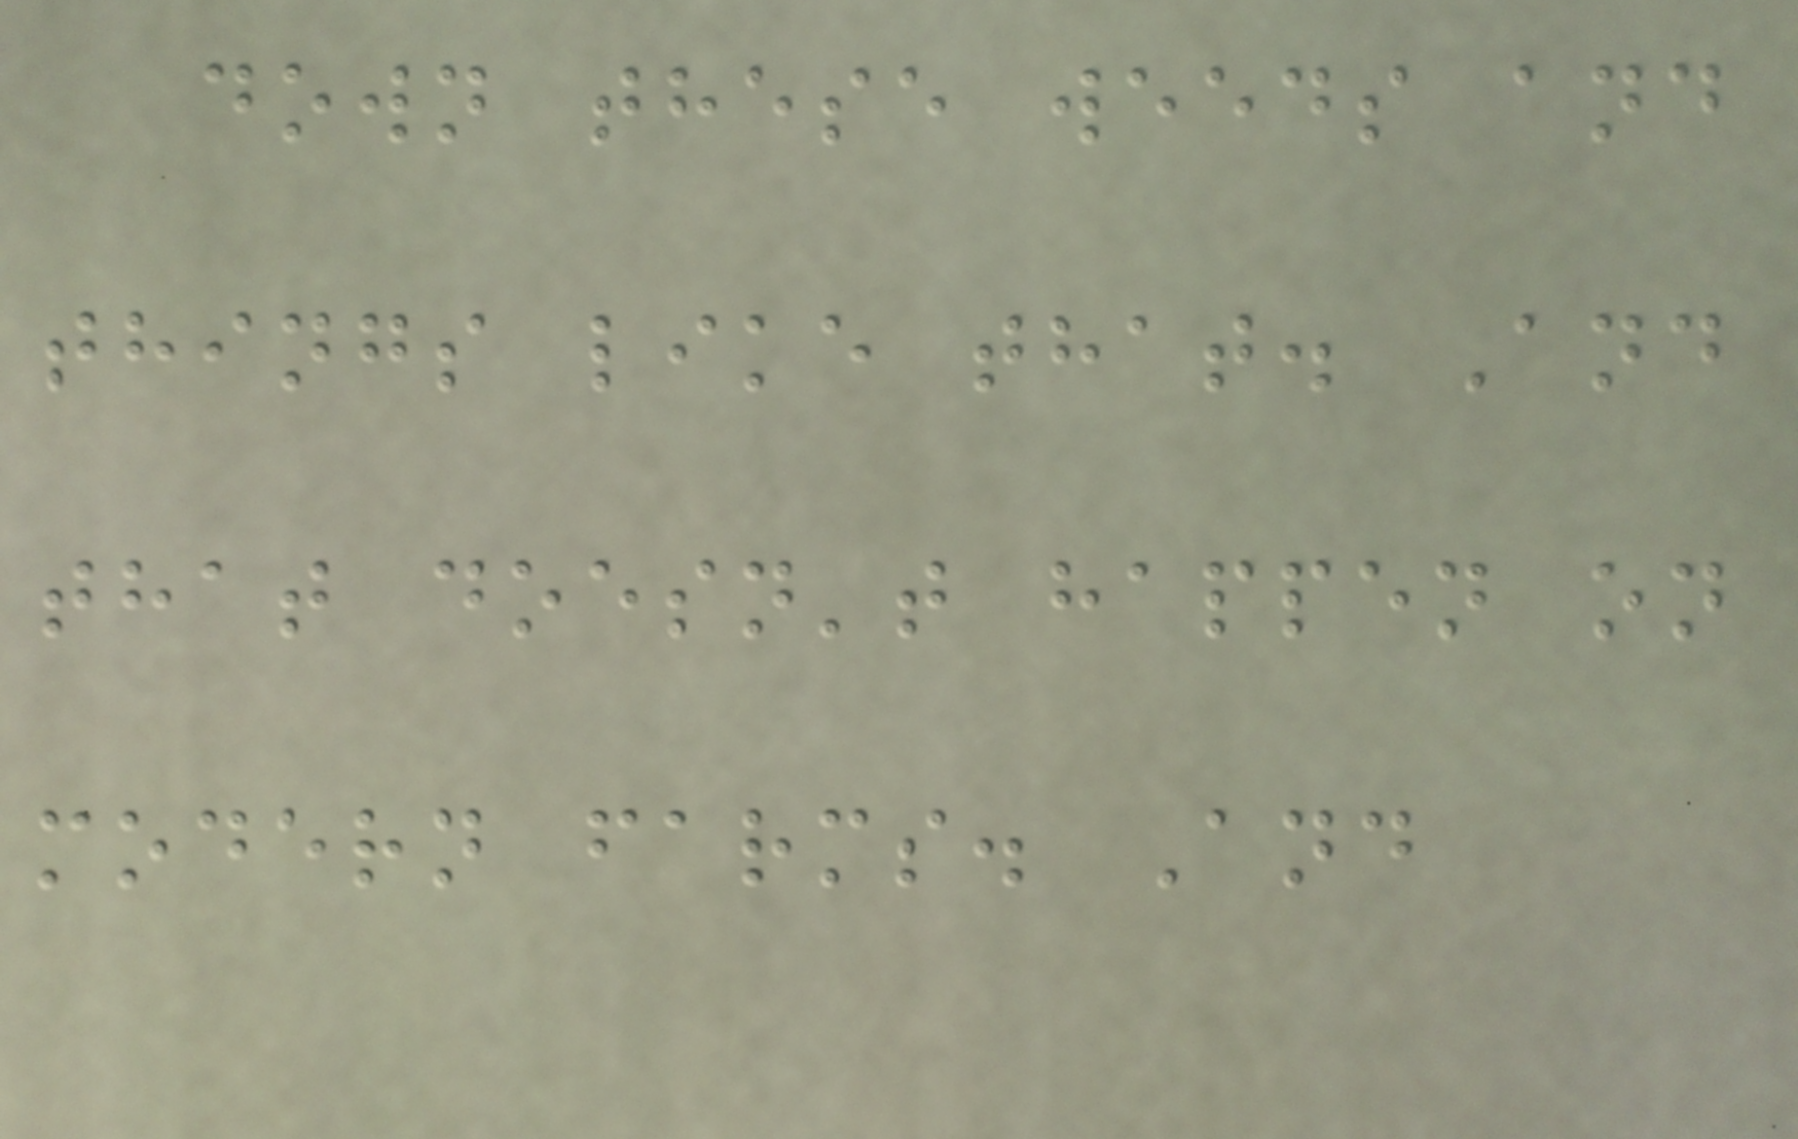down these weeds and
things like that. And
that doesn't happen on
modern farms. And
